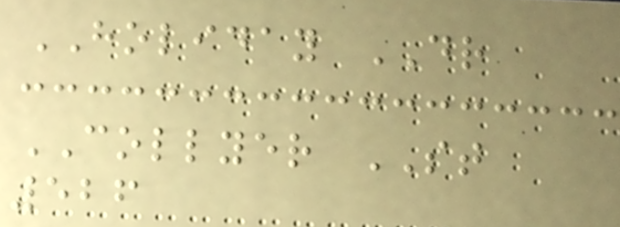HOLIDAY DR
COLLYER ST
526
